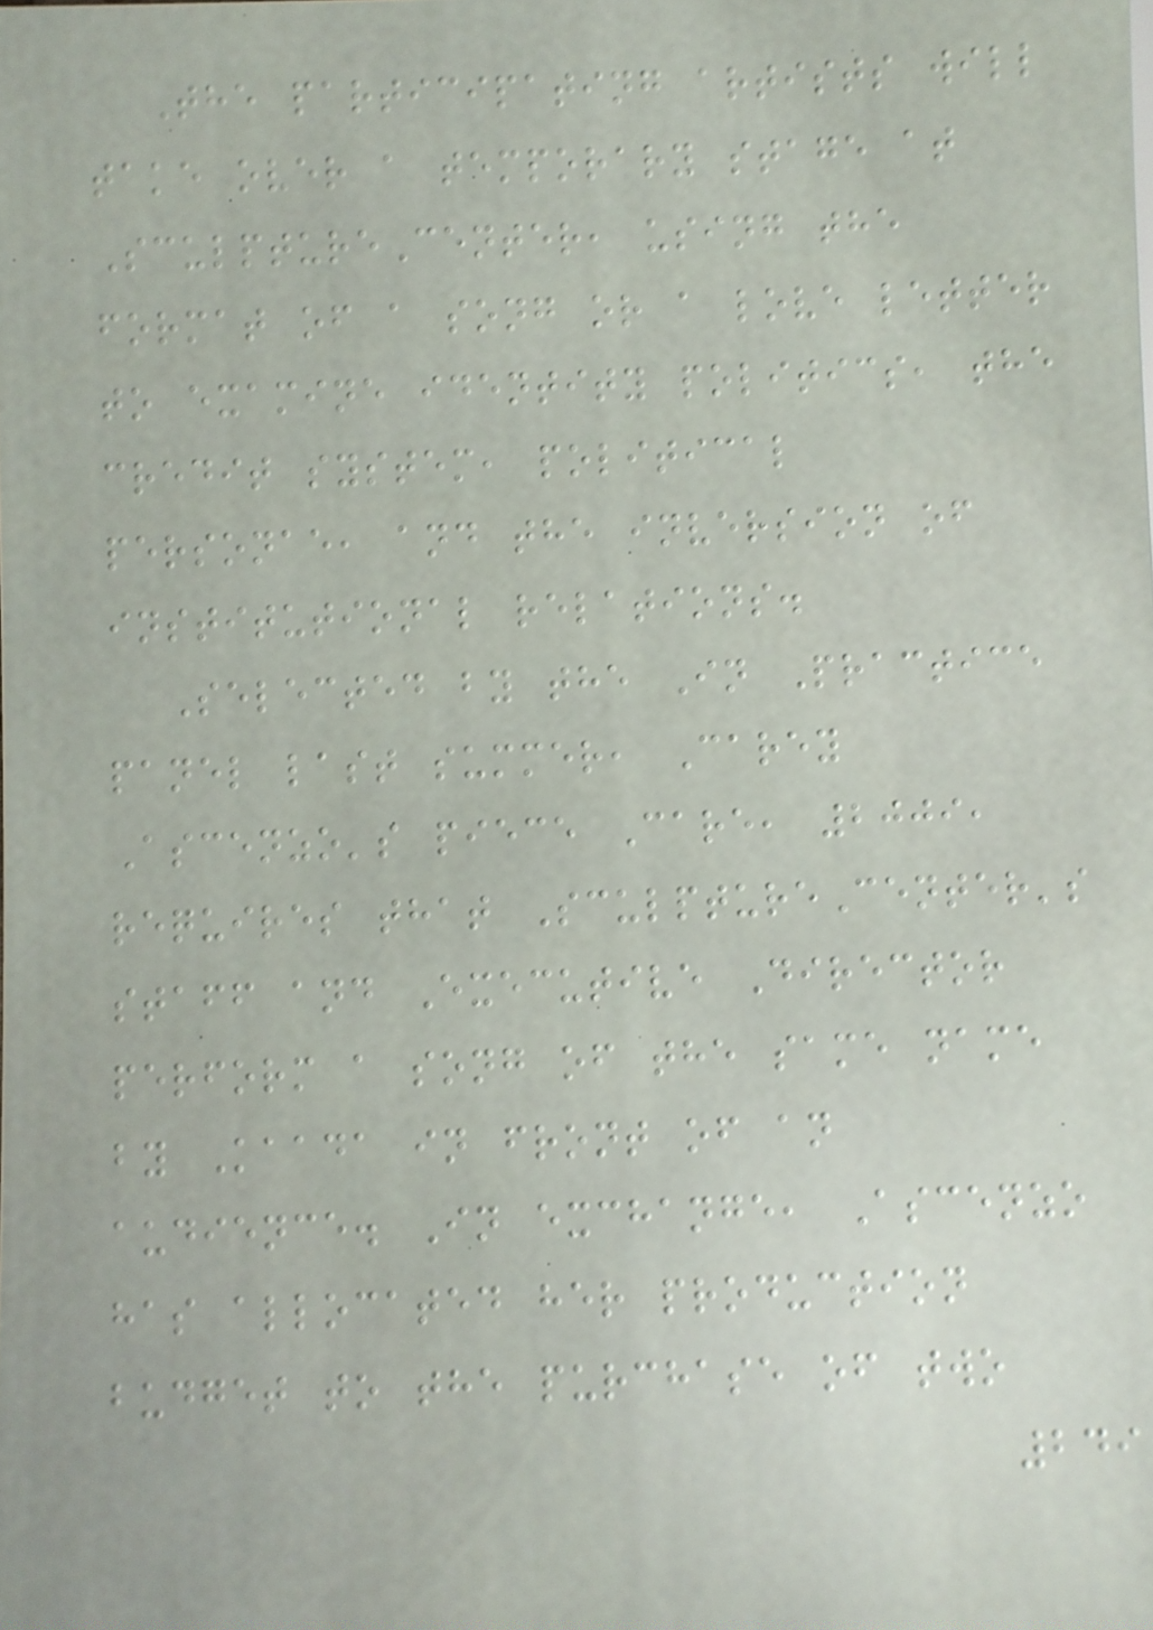The participating artists will
take over a temporary stage at
SculptureCenter, using the
format of a song or a love letter
to examine identity politics, the
credit system, political
personae, and the inversion of
institutional relations.
Selected by the In Practice
panel last summer, Carey
Ascenzo's piece Care, 2009,
requires that SculptureCenter's
staff and Executive Director
perform a song of the same name
by Kaada in front of an
audience. In exchange, Ascenzo
has allocated her production
budget to the purchase of two
249
